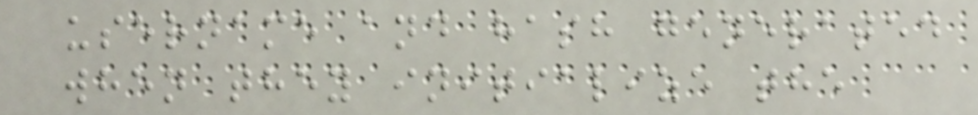username and hash generated
when they initialize the
